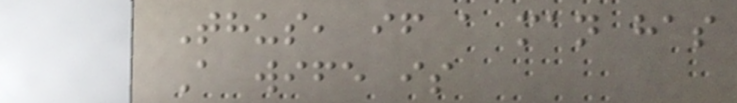Thus, if a man has
A wife is
